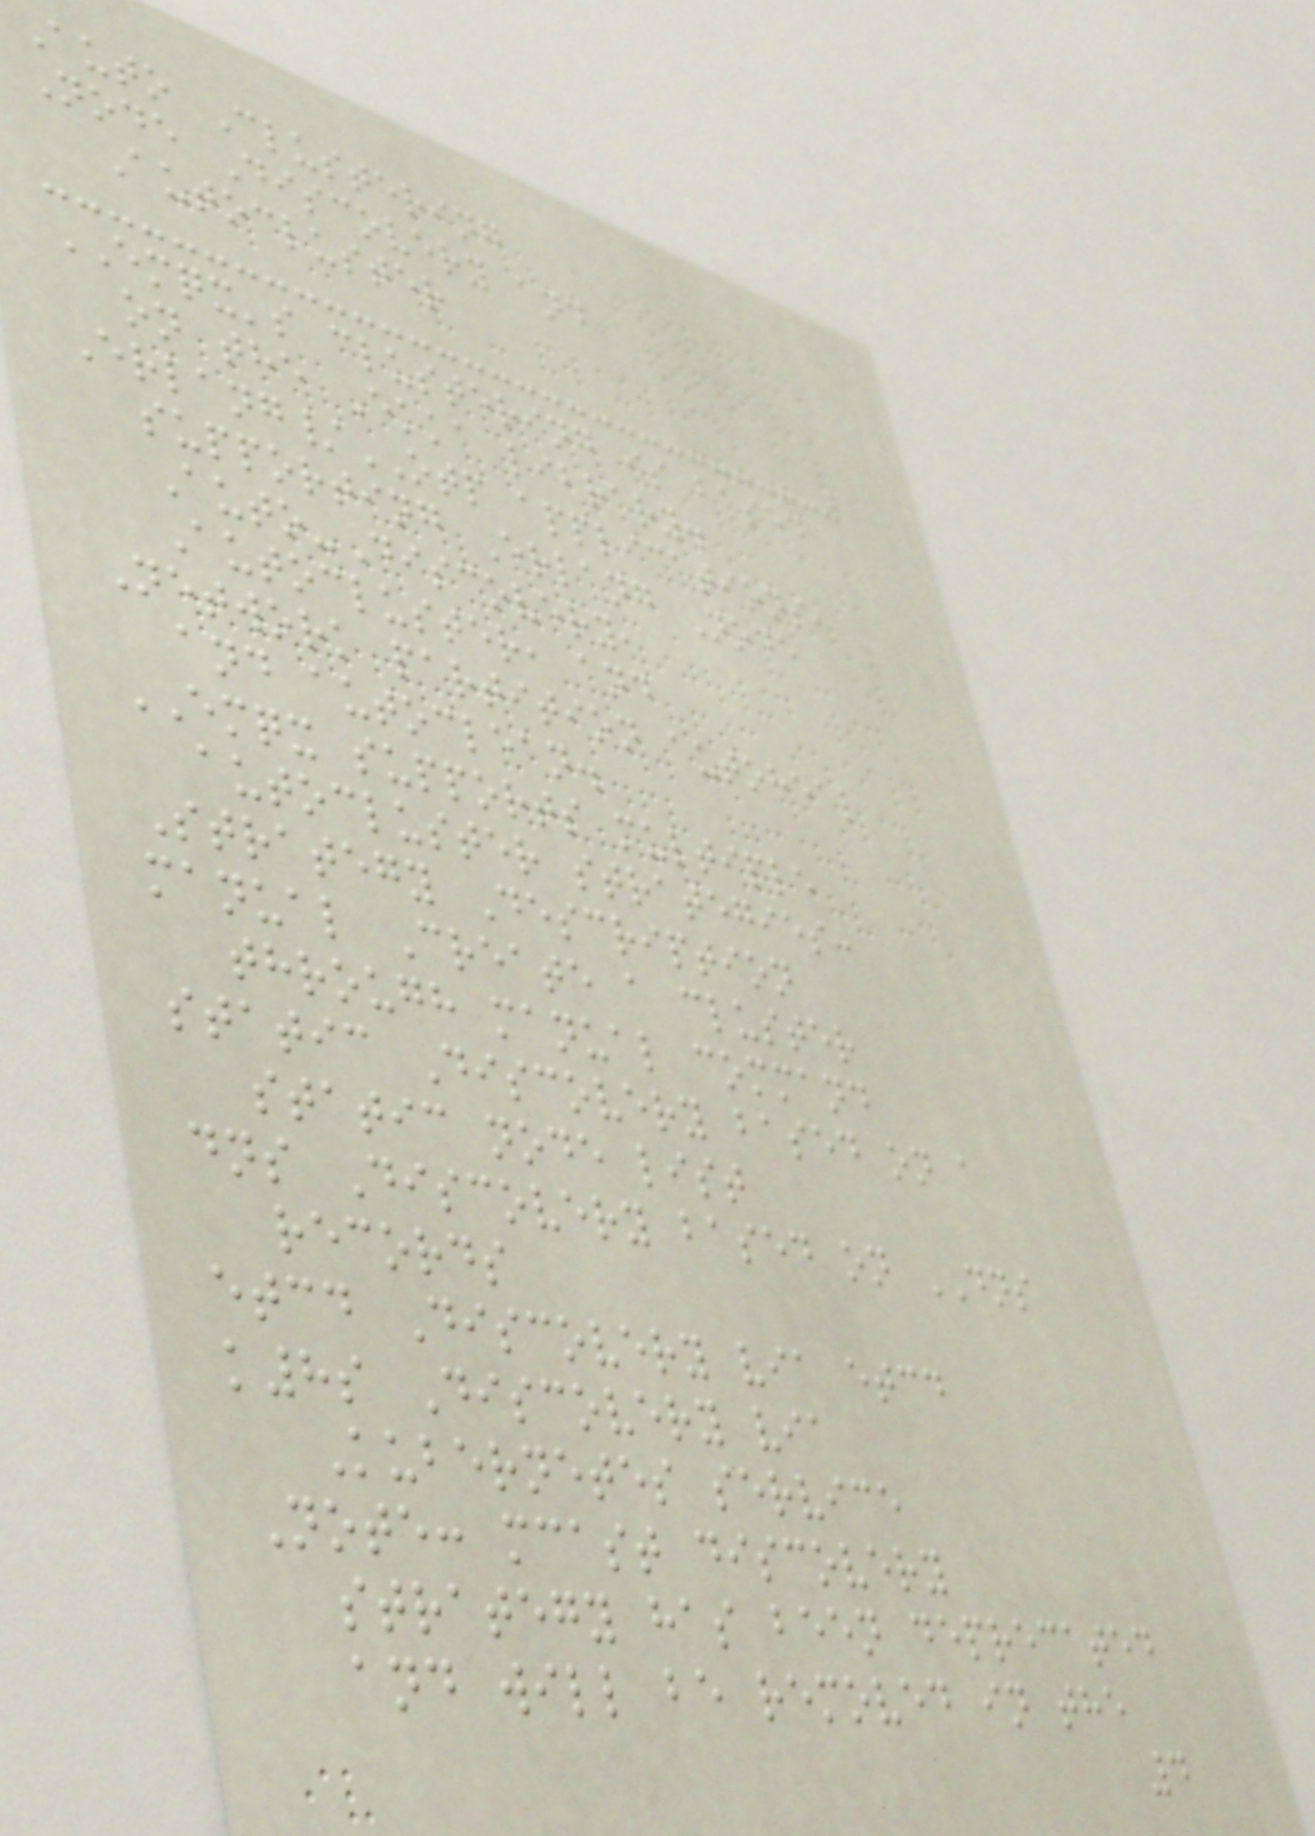Auto Clustering
Node Discovery and
Autocluster
EMQX's clustering is based
on the Ekka library.
Erlang/OTP applications,
supporting Erlang Node
Auto-Discovery,
Autocluster, and
Network partition autoheal
and autoclean.
EMQX supports multiple
autocluster strategies:
Strategy Description
manual Create a cluster
through manual command
static Discovery based on a
static node list
dns Discovery based on DNS
records
etcd Discovery via etcd
k8s Discovery via
Kubernetes service
Note: mcast discovery
strategy has been deprecated
and will be removed in the
4
